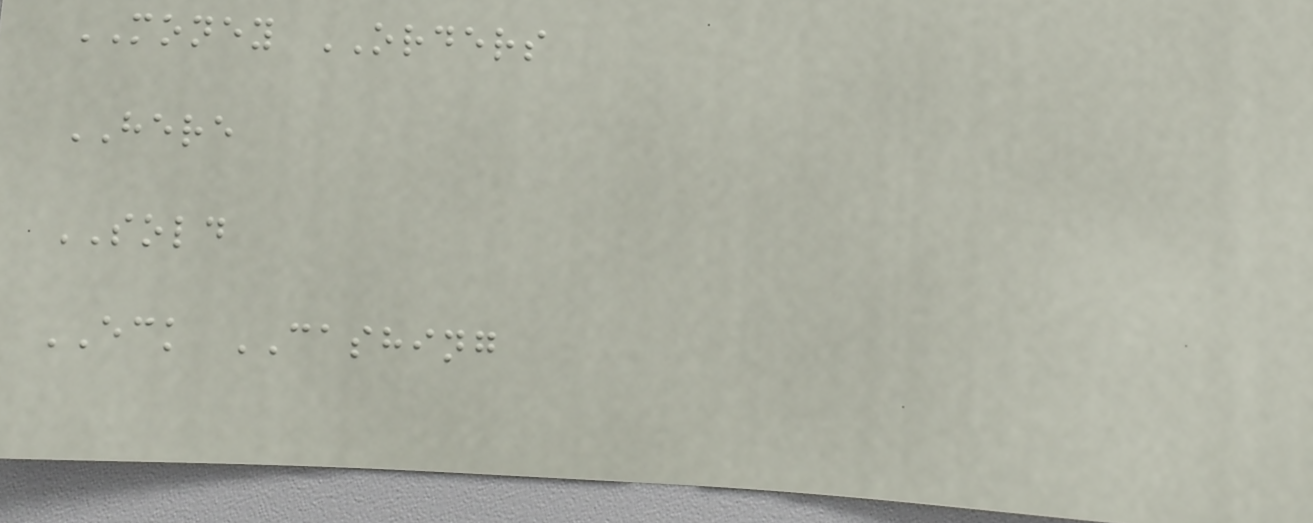MONEY ORDERS
HERE
SOLD
ECK CASHING
